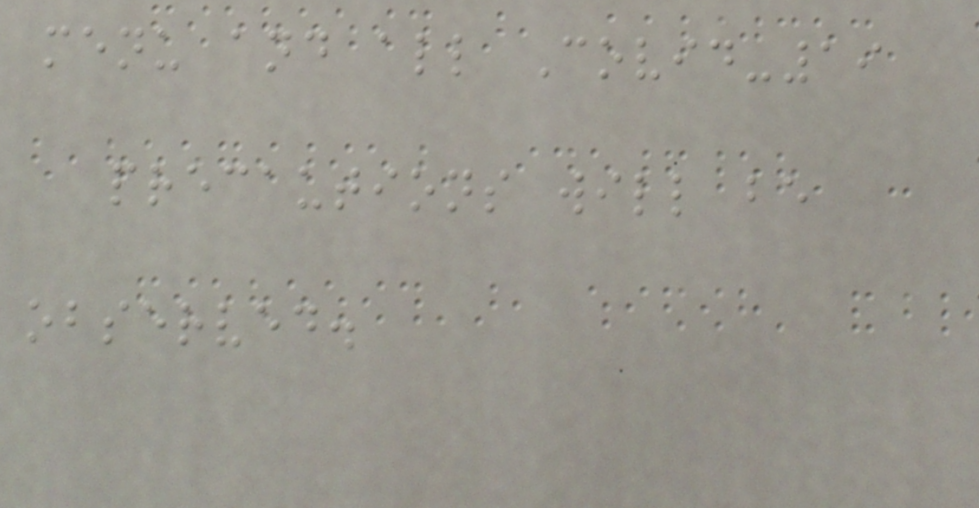menu and all Covid-19
precautions will be
observed.
